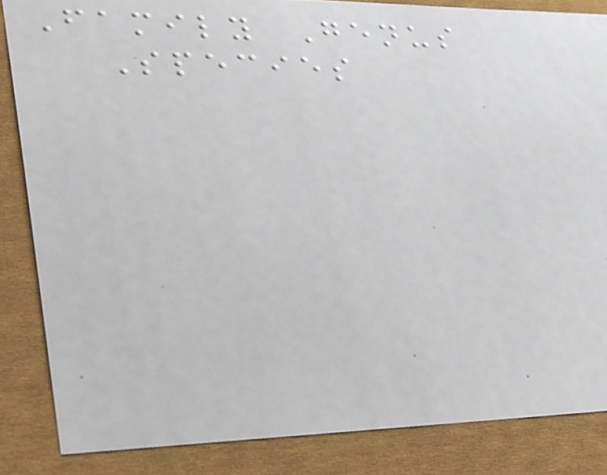Family Genus
Species
